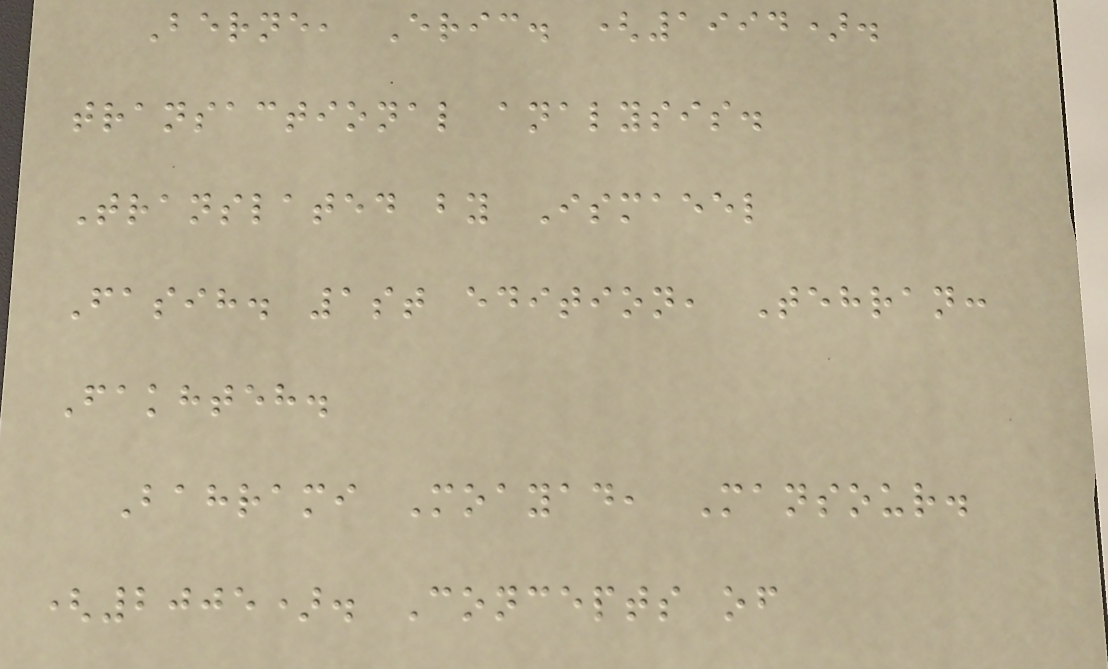Berne, Eric. (1994).
transactional analysis.
Translated by Ismaeel
Fasih. 1st edition, Tehran:
Fakhteh.
Bahrami Moayad, Mansour.
(2005). Concepts of
